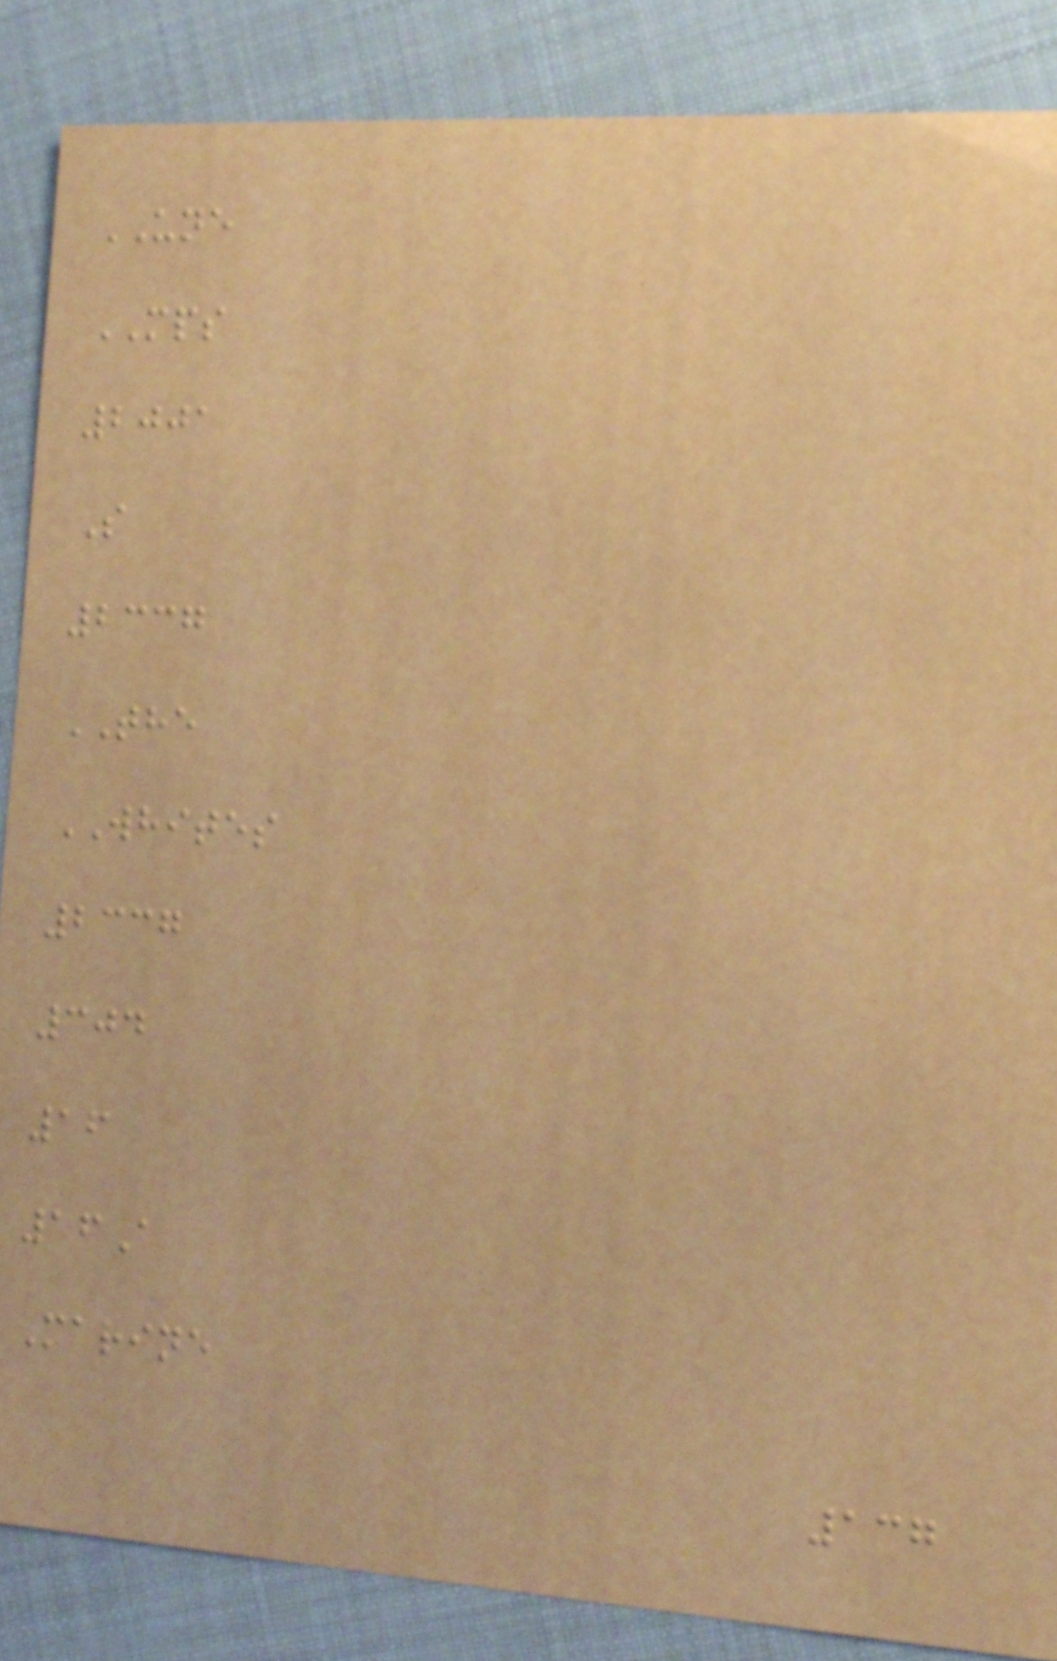UNE
MPS
2001
S
2337
THE
WHITES
2337
304
16
16A
Marine
137
